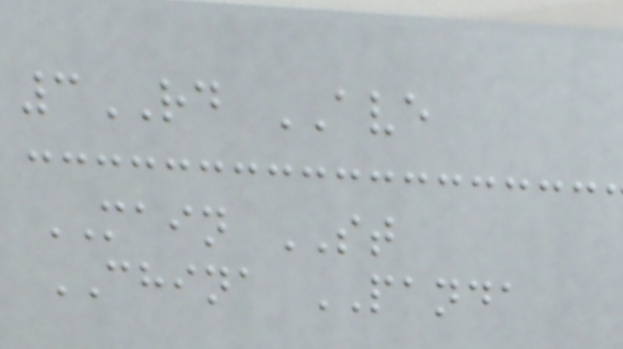3RD AVE
MAIN ST
CHINA PANDA
